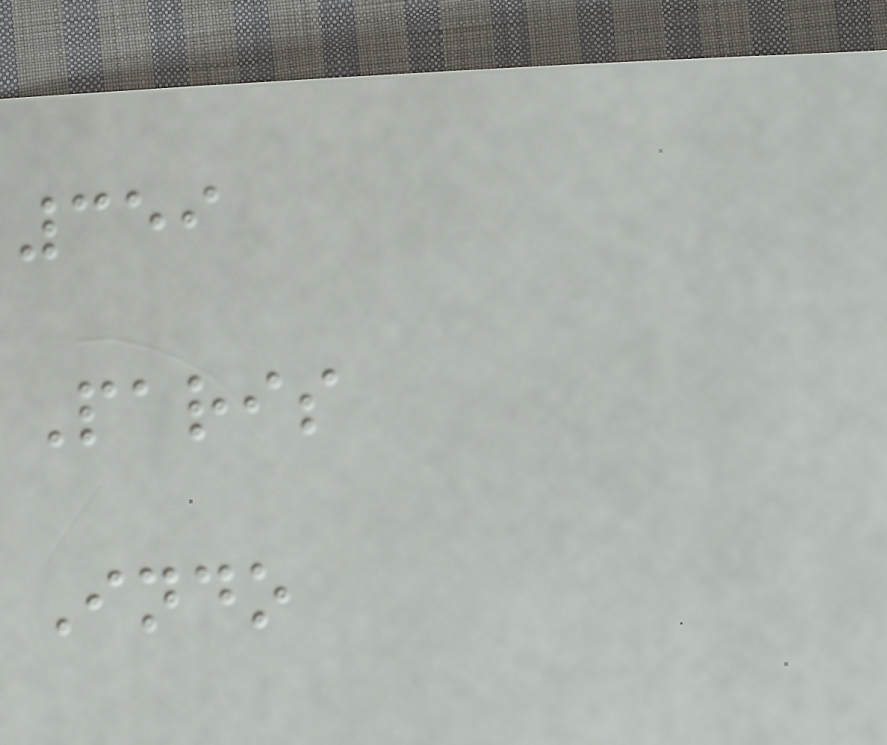359
Paris
Indo
